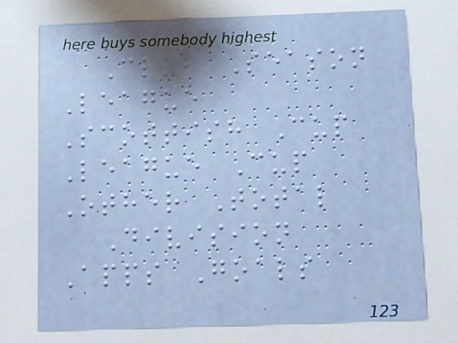Club Season
League
Scottish Cup
League Cup
Other Total
Division
Apps Goals
